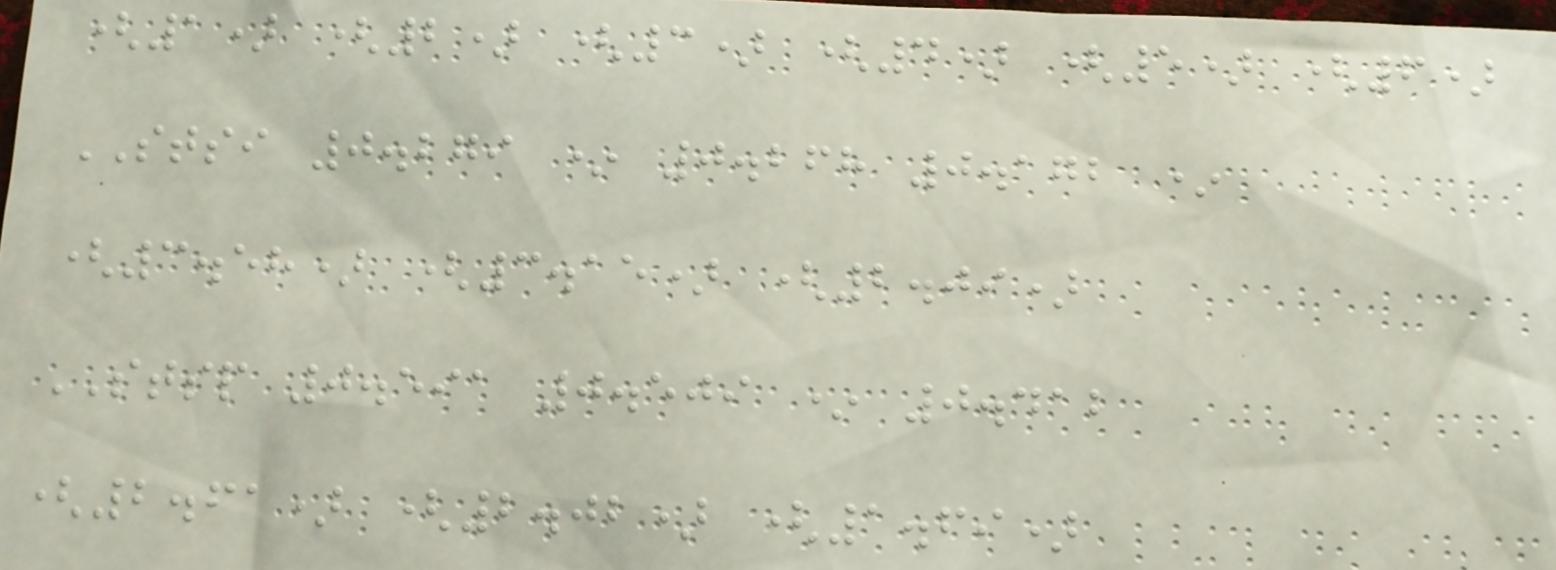(1) (2) (3) (4) (5) (6)
STSI 0.279 * 0.268 0.172 *
(3.58) (3.15) (2.09)
STSP 0.591 0.509 * 0.412
(2.61) (2.02) (1.69)
